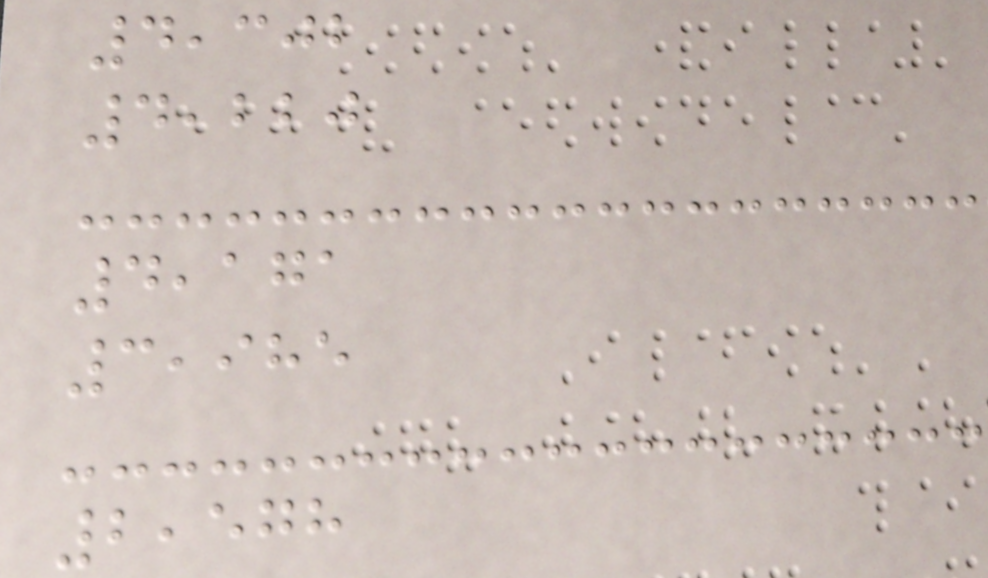4,302
4,220
4,171
3,985
2,578
